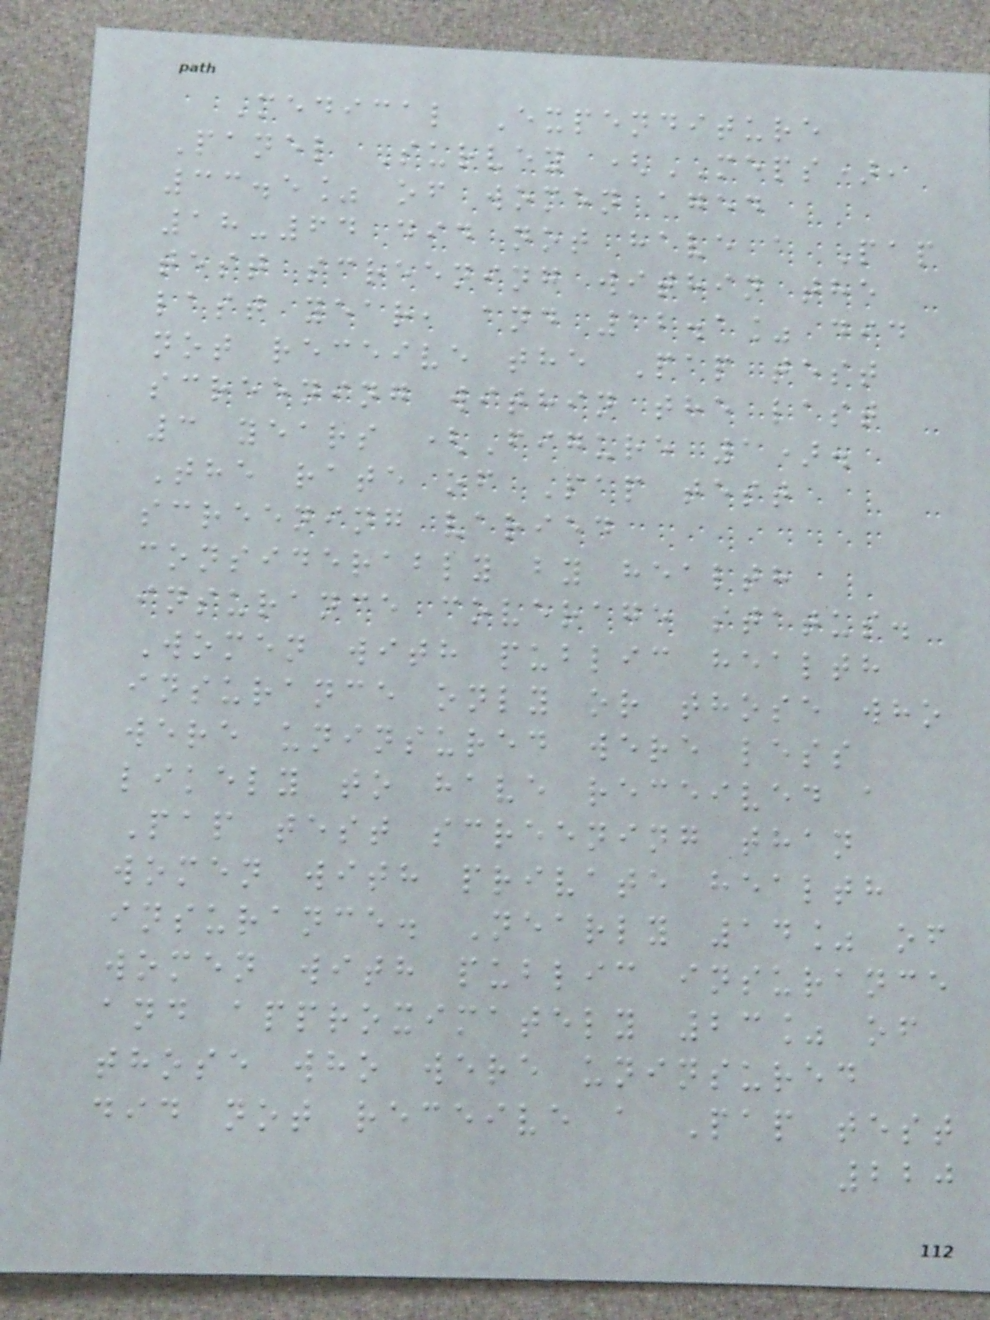Medical Expenditure
Panel Survey (MEPS),
33.5% of women aged
18-64 did not have a Pap
test screening within the
last year, and 12.1% did
not receive the Pap test
screening within the last
3 years (Figure 1).
The rate of Pap test
screening varied
considerably by health
insurance coverage status.
Women with public health
insurance only or those who
were uninsured were less
likely to have received a
Pap test screening than
women with private health
insurance. Nearly 14% of
women with public insurance
and approximately 23% of
those who were uninsured
did not receive a Pap test
220
